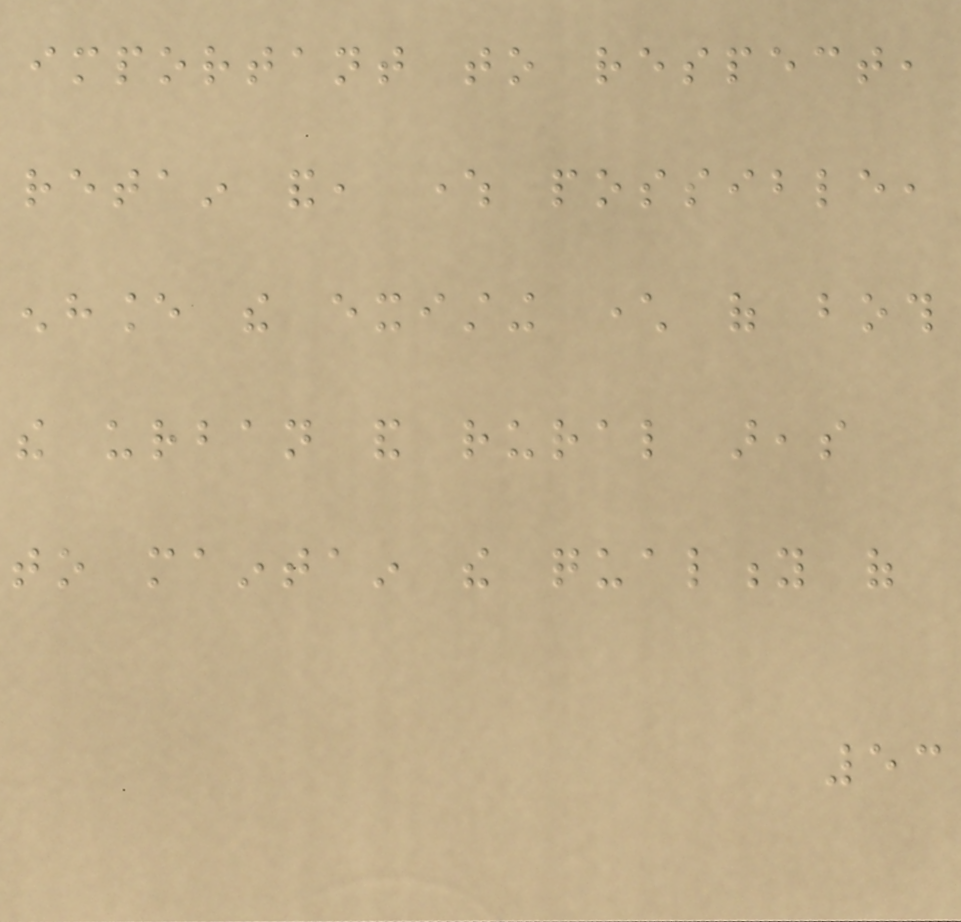important to respect,
retain and, where possible,
enhance the existing character of both
the urban and rural areas
to maintain the quality of
53
